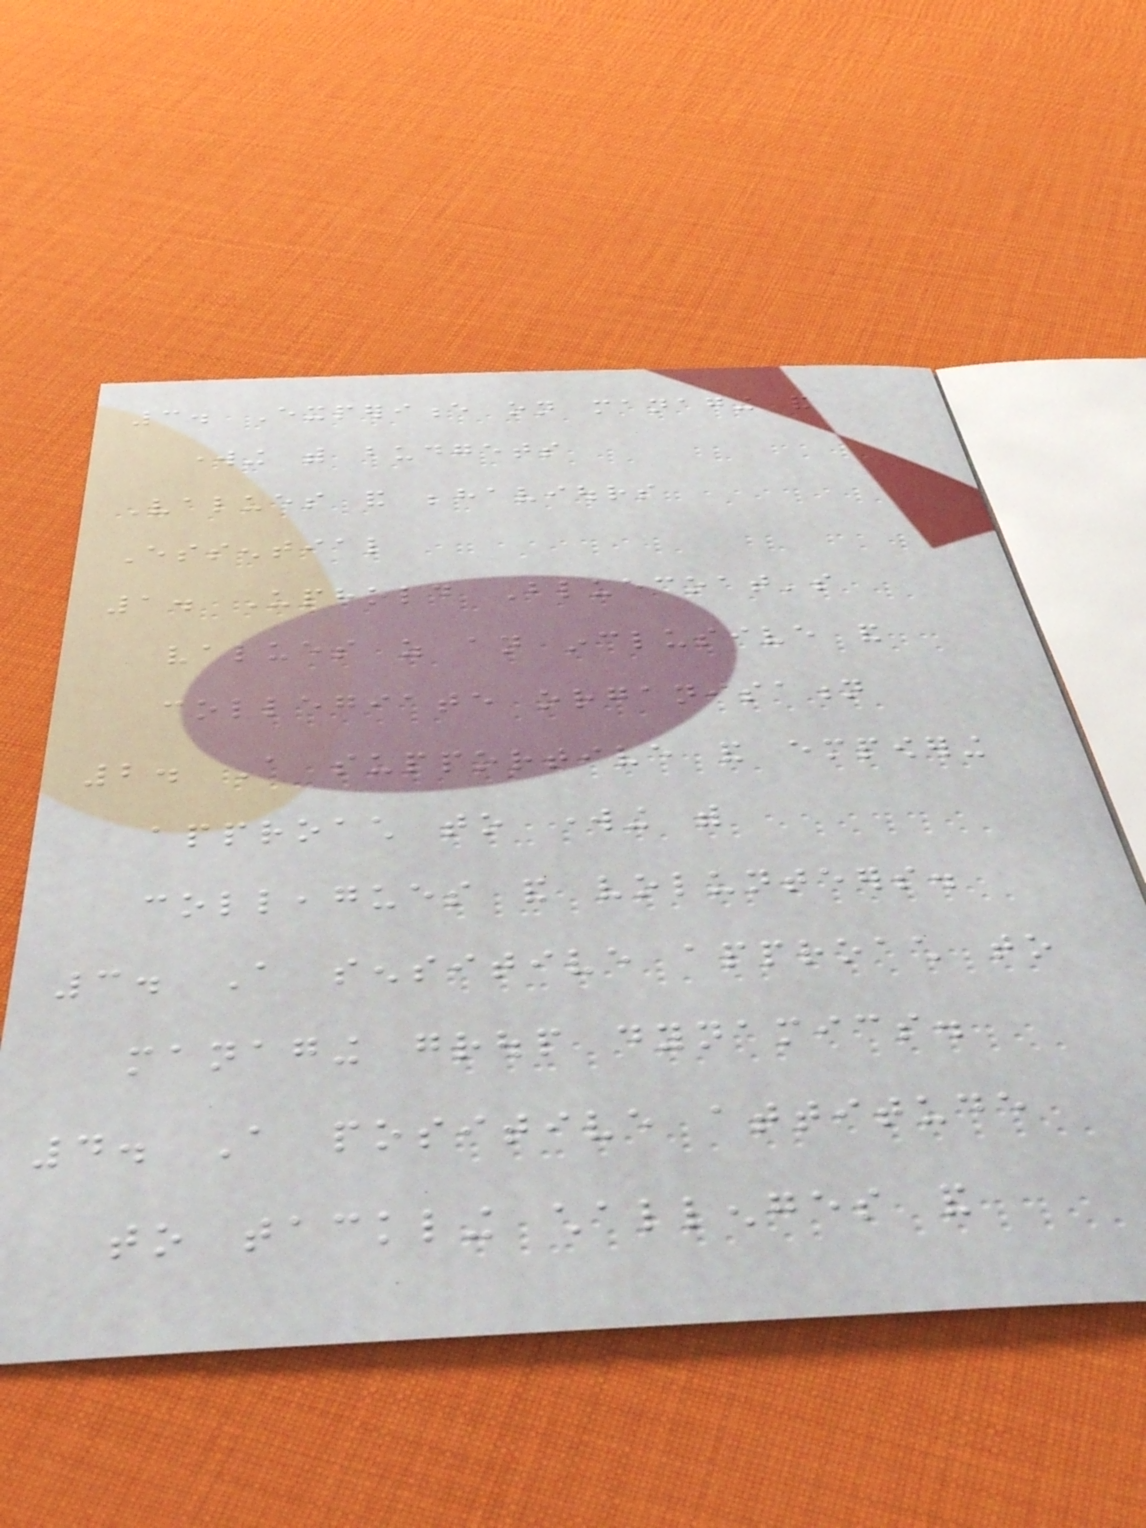3. Experience on managing and
working with budgets
Values and behaviours
Essential
1. Uphold Bluecoat's
values as an inclusive and
collegiate organisation
2. A supportive and empowering
approach to working with
colleagues and volunteers.
3. A sensitive approach to
managing group dynamics.
4. A positive attitude
to tackling challenges and
